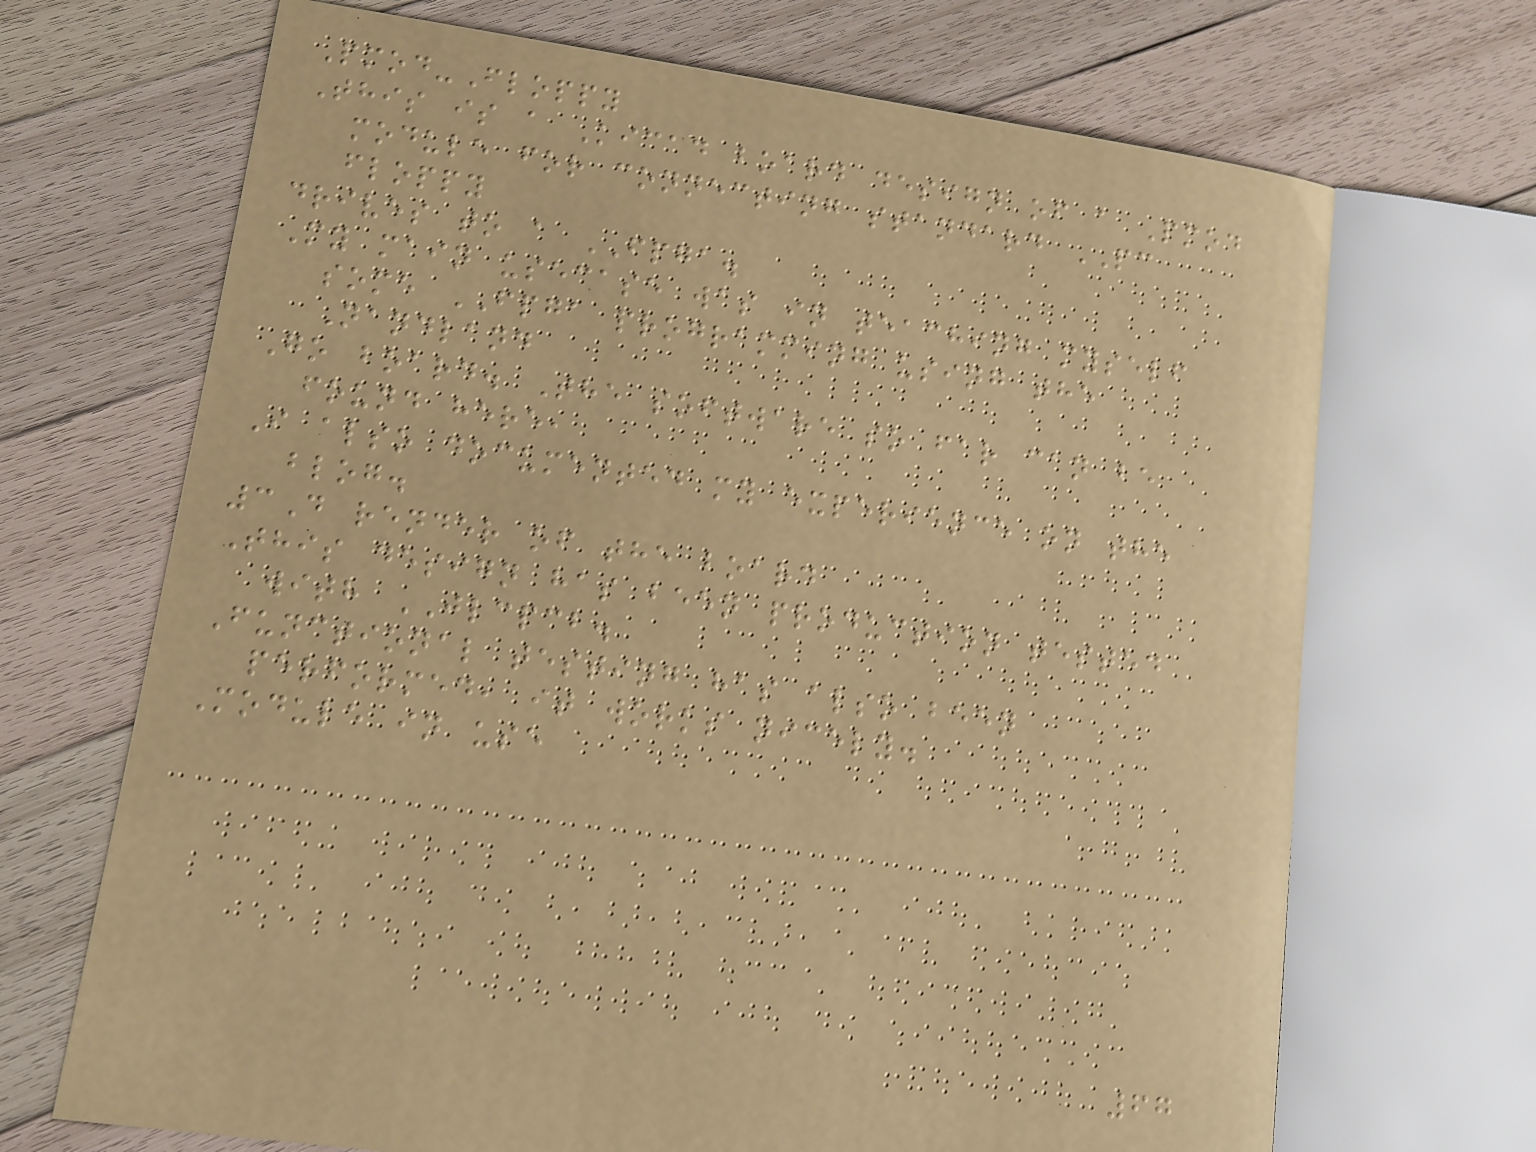Pmod-Floppy
This is a Kicad board design of a Pmod
module for connecting standard PC
floppy
drives to a FPGA.
My main usecase was in teaching myself
some FPGA programming using the
Nandland
Go board. The software so far can be
found here,
I also documented my experience on the
blog.
3D render of the board
This design has been production tested
with JLCPCB.
Functional testing has also been
performed, it works nicely.
Module in use
67
